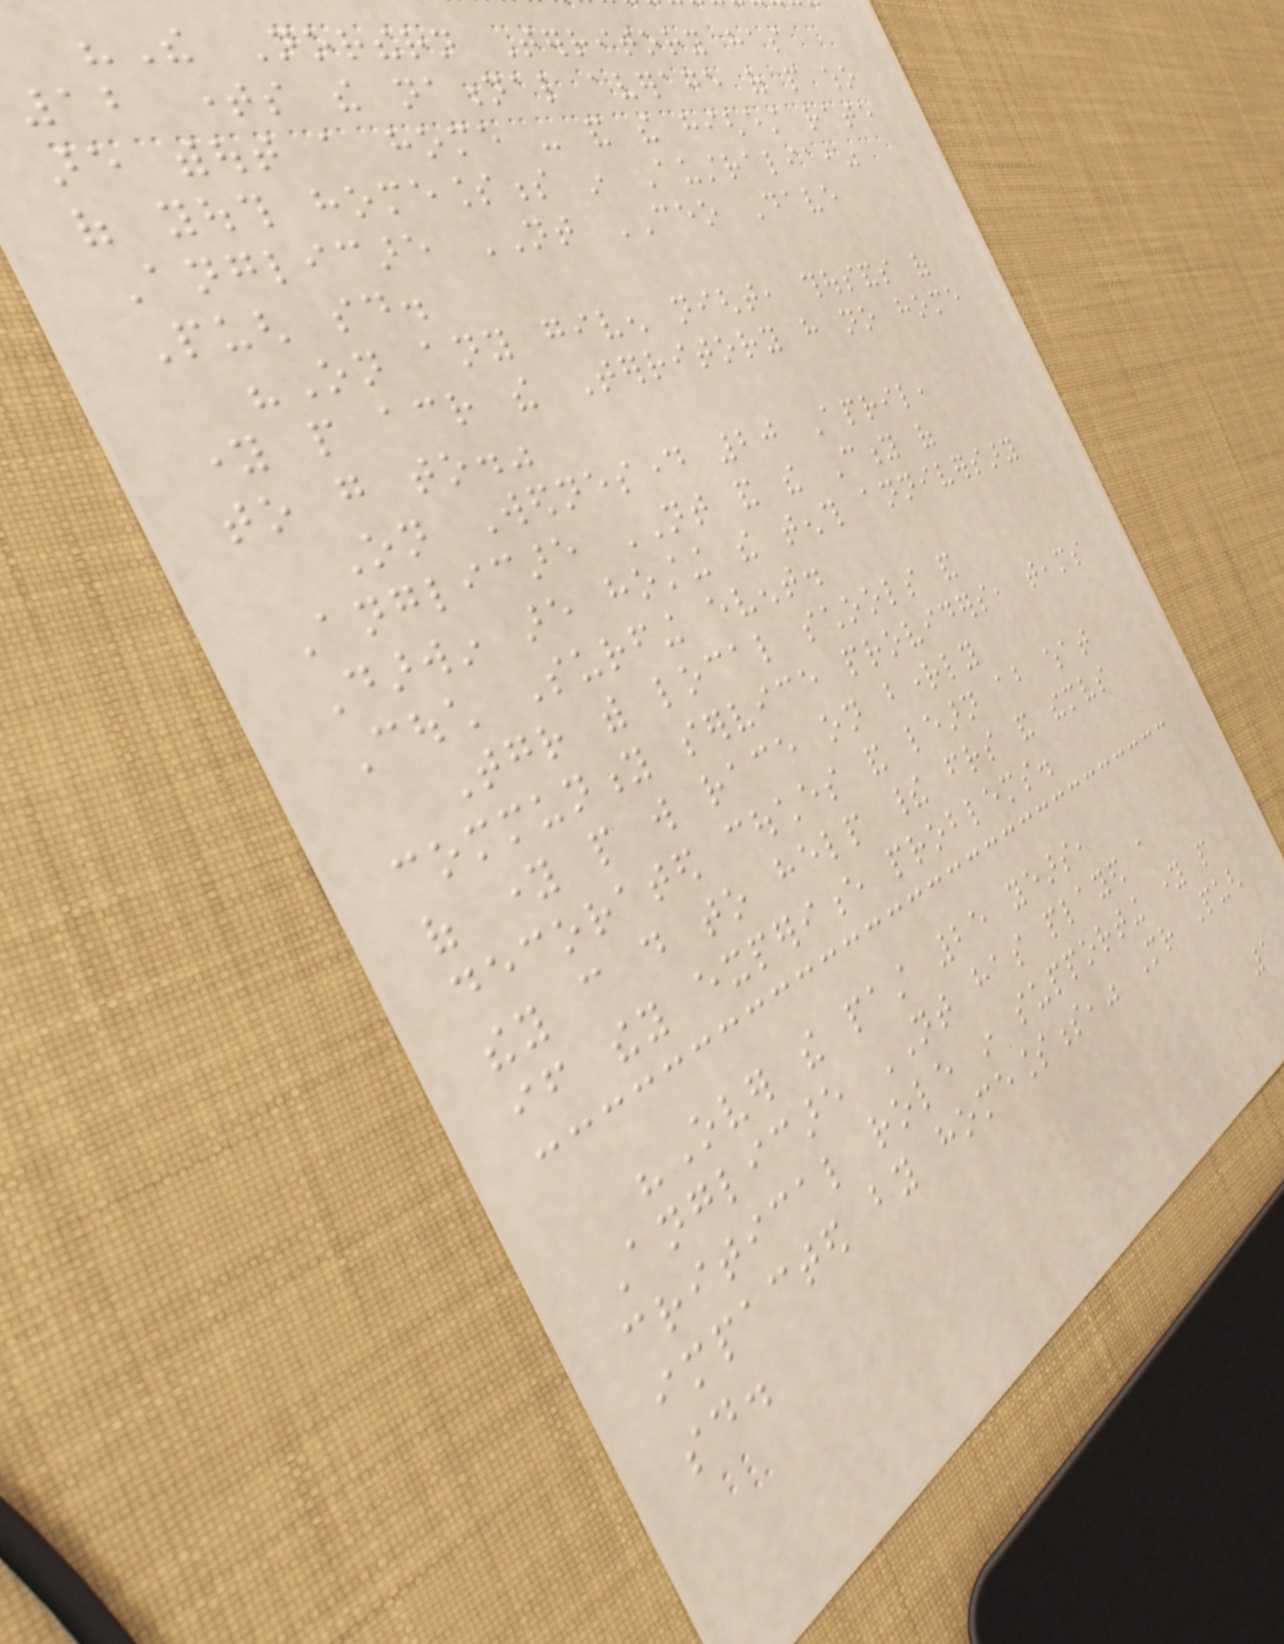"The Northern Territory has
12 times the national average of people who
are without a home - and the highest rate
of youth homelessness in Australia,"
Anglicare NT CEO Dave
Pugh said.
"On any given night, thousands of
young people across the Territory have no home
to go to."
On Wednesday 20 April,
Anglicare NT and the City of
Darwin are hosting the tenth anniversary
Couch Surfing event.
Together with local schools and
community service providers, teams
of young people will race on brightly
decorated couches and learn about what
they can do to help their friends and themselves
if they experience problems.
"Over the past 25 years,
Anglicare NT has played a
critical role in supporting young people
impacted by homelessness," Mr Pugh
said.
1
